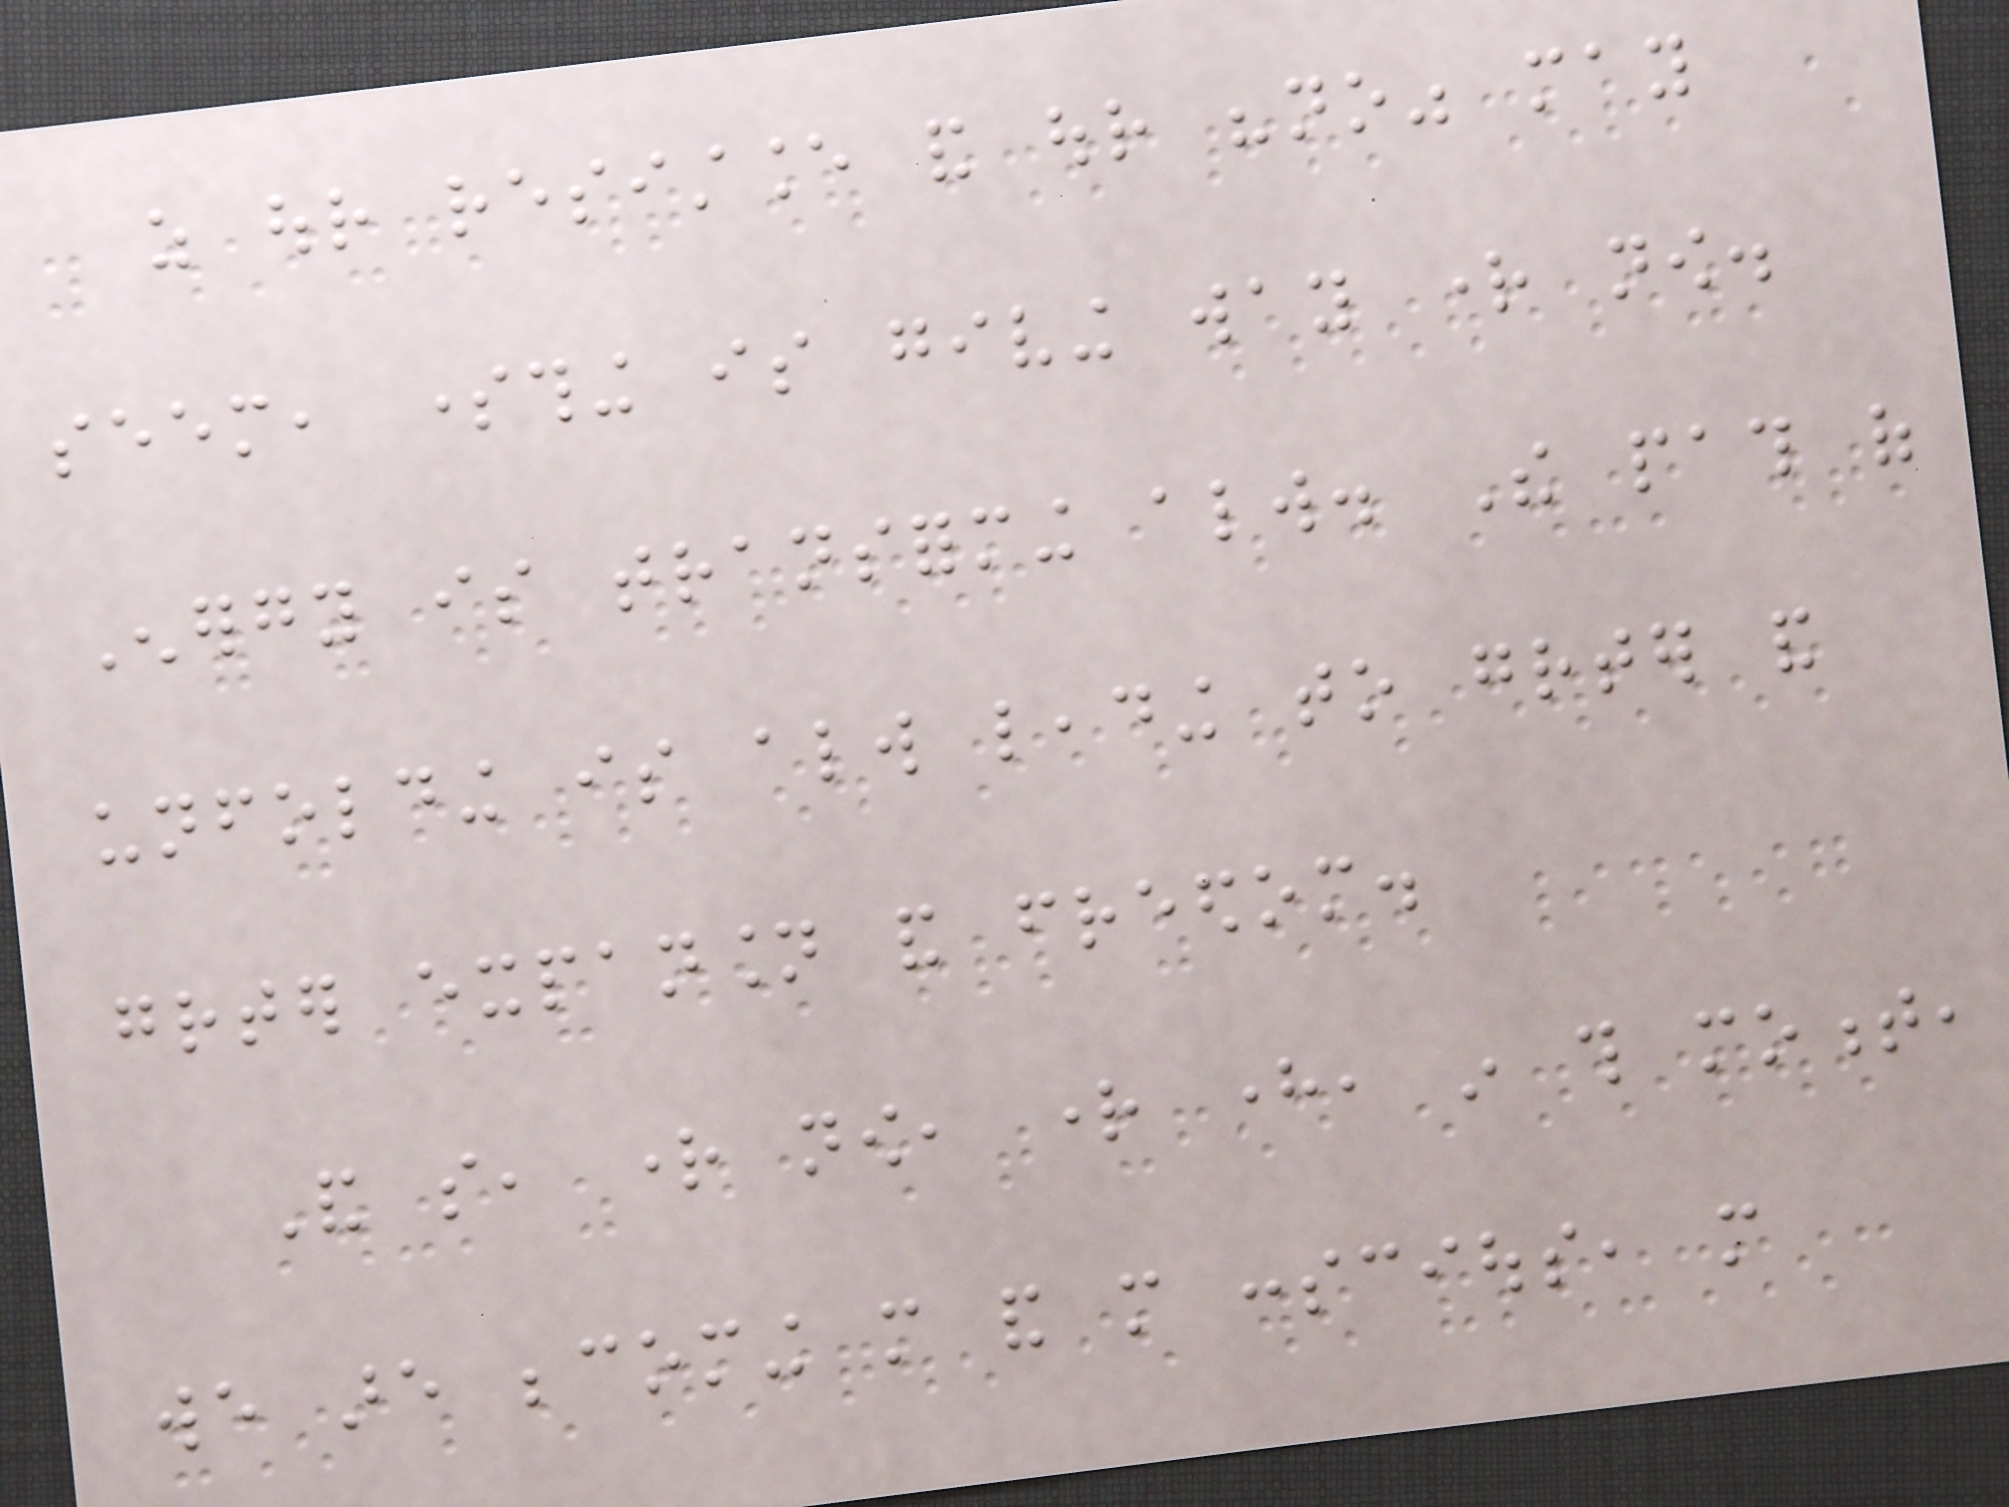as our resistance and our "no" may
seem, something is giving way right now.
Energy is transforming always. The path of
unfolding is always leading to greater and
greater expansion and freedom.
And so, right now, right here, in this moment,
we are becoming more and more conscious, more
